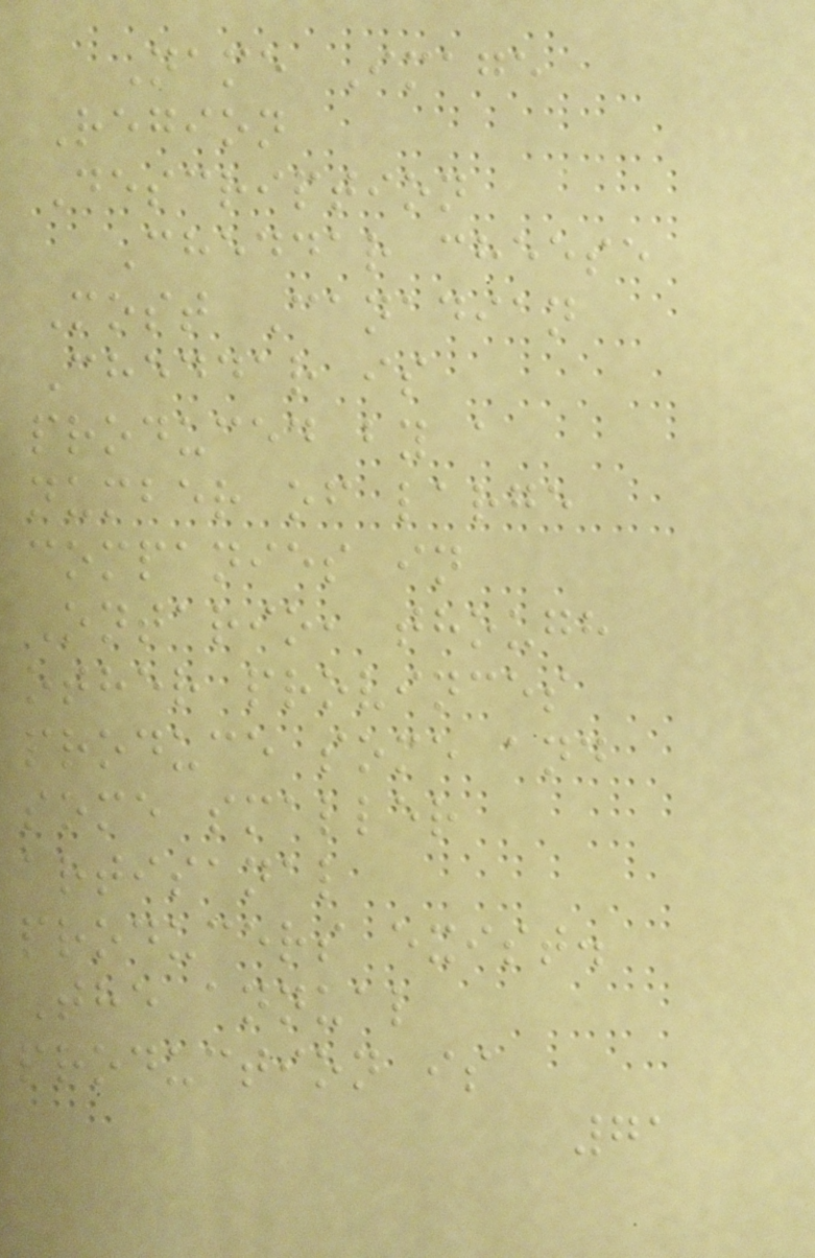Name Image
Region
Description
Cheddar cheese
Most Canadian
Cheddar is
produced by a
number of large
companies in
Ontario, though
other provinces
produce some and
some smaller
artisanal
producers exist.
The annual
production is
71
